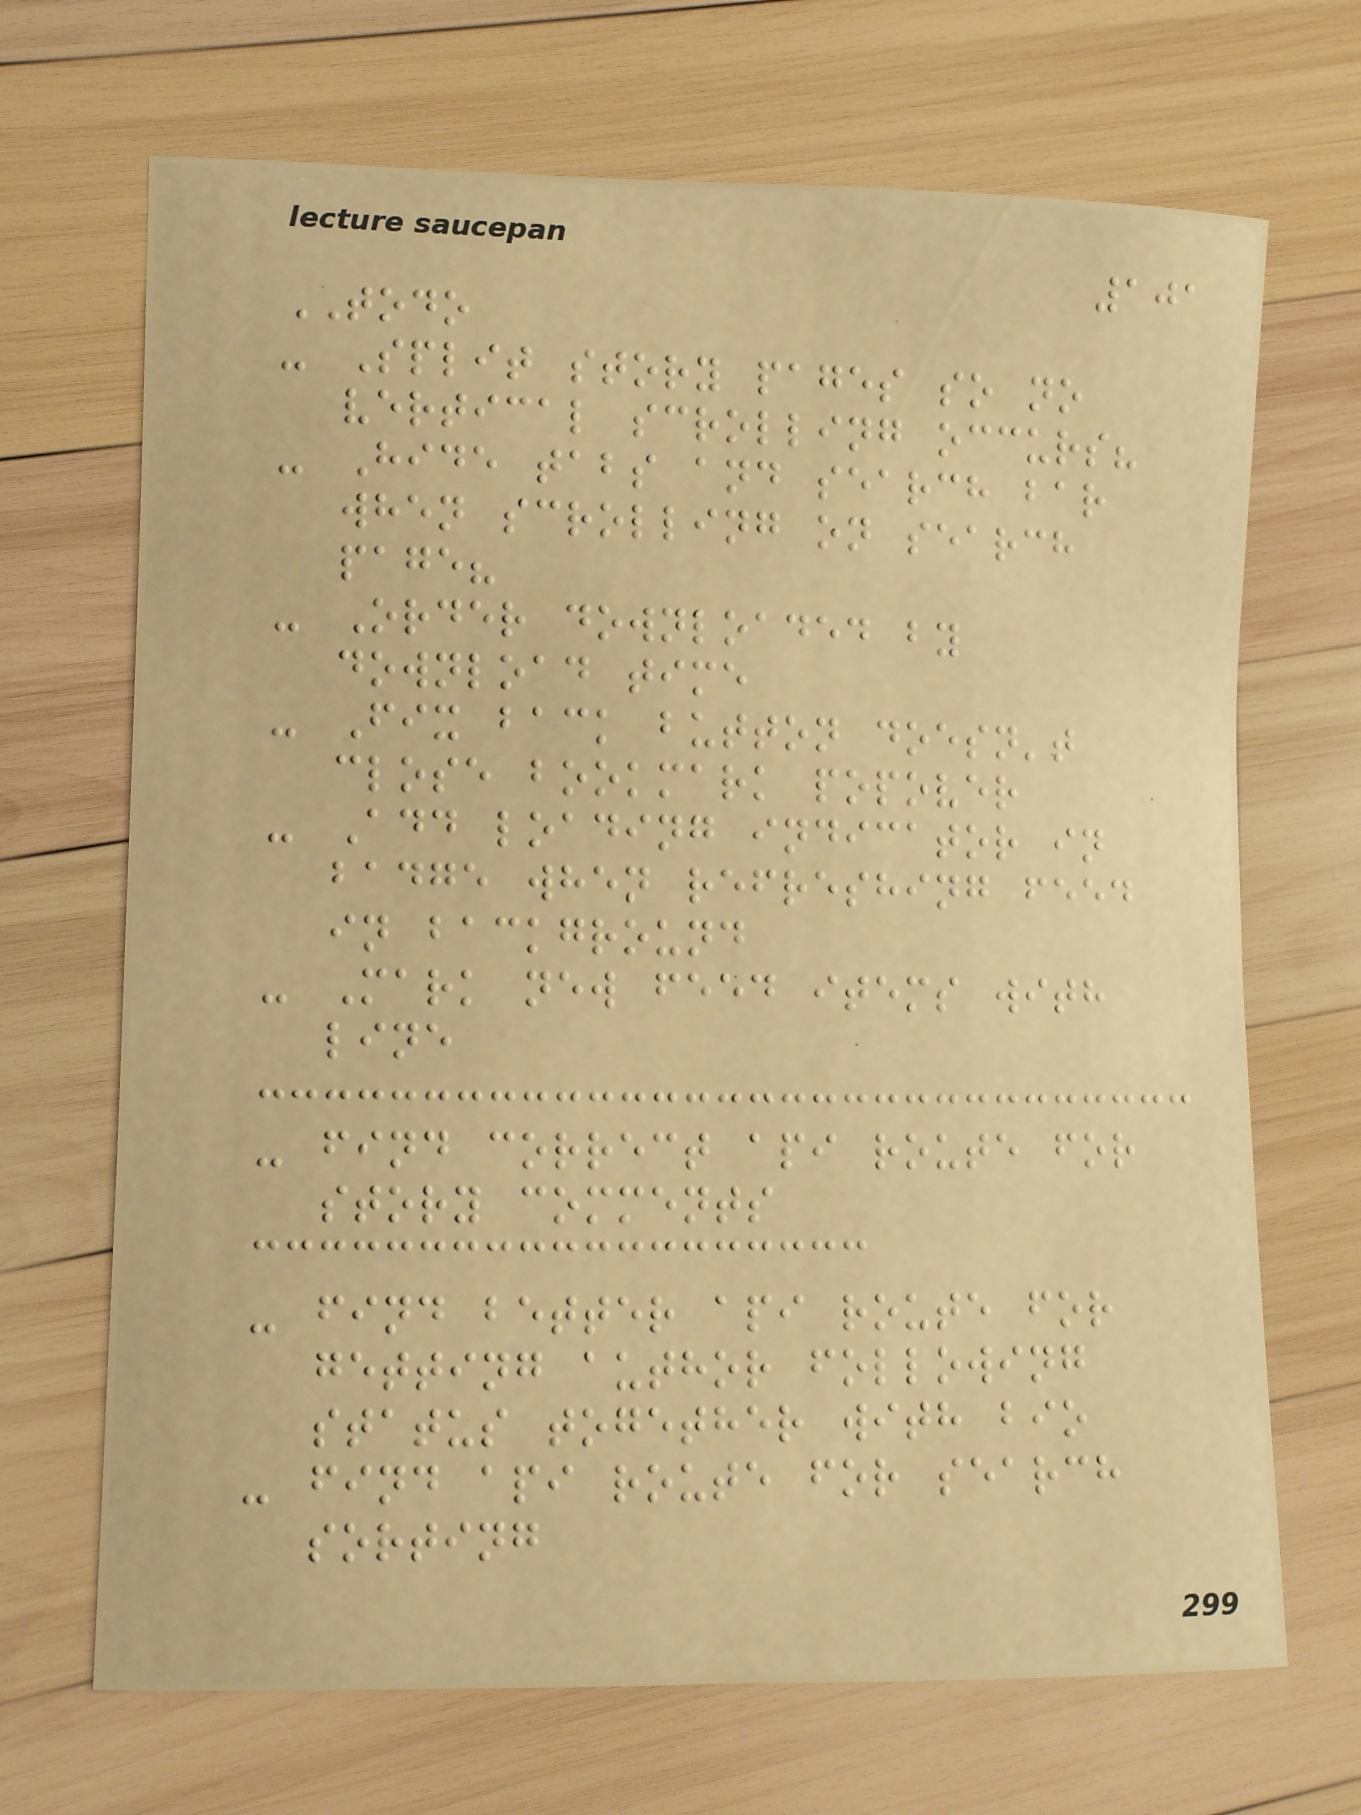101
TODO
- Split story pages so no
vertical scrolling occurs?
- Hide tabs and search bar
when scrolling on search
page?
- Order downloaded by
download time
- Fix back button doesn't
close bookmark popover
- Add loading indicator in
badge when refreshing feed
in background
- Mark new feed items with
line
- find correct api route for
story comments
- find better api route for
getting author following
status together with bio
- find api route for search
sorting
